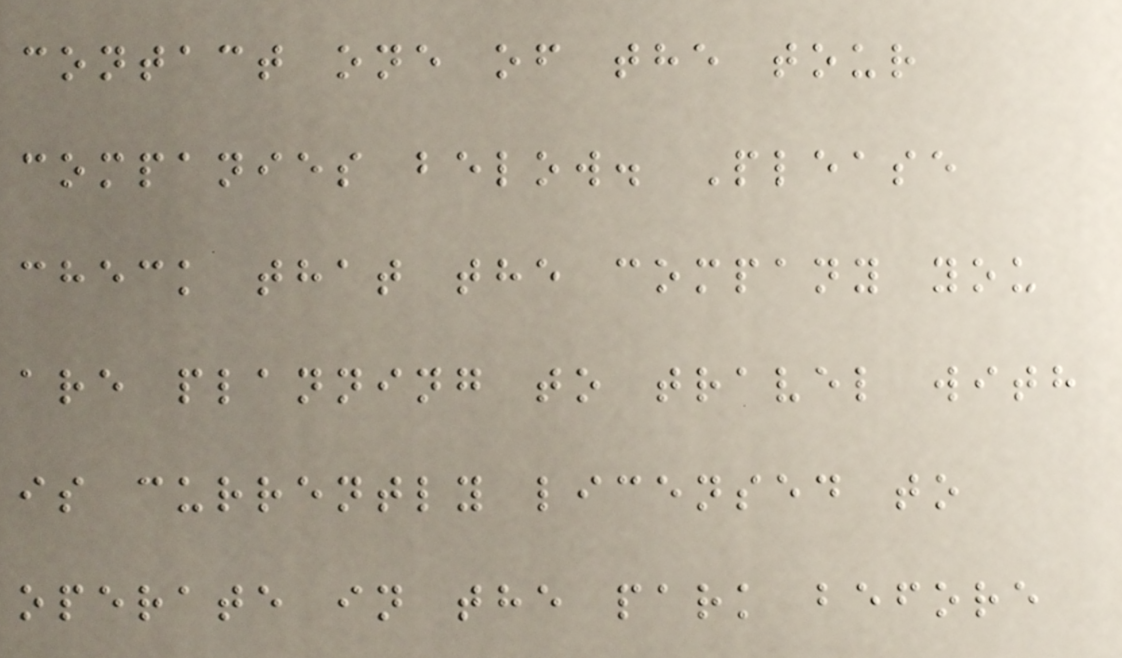contact one of the tour
companies below. Please
check that the company you
are planning to travel with
is currently licensed to
operate in the park before
